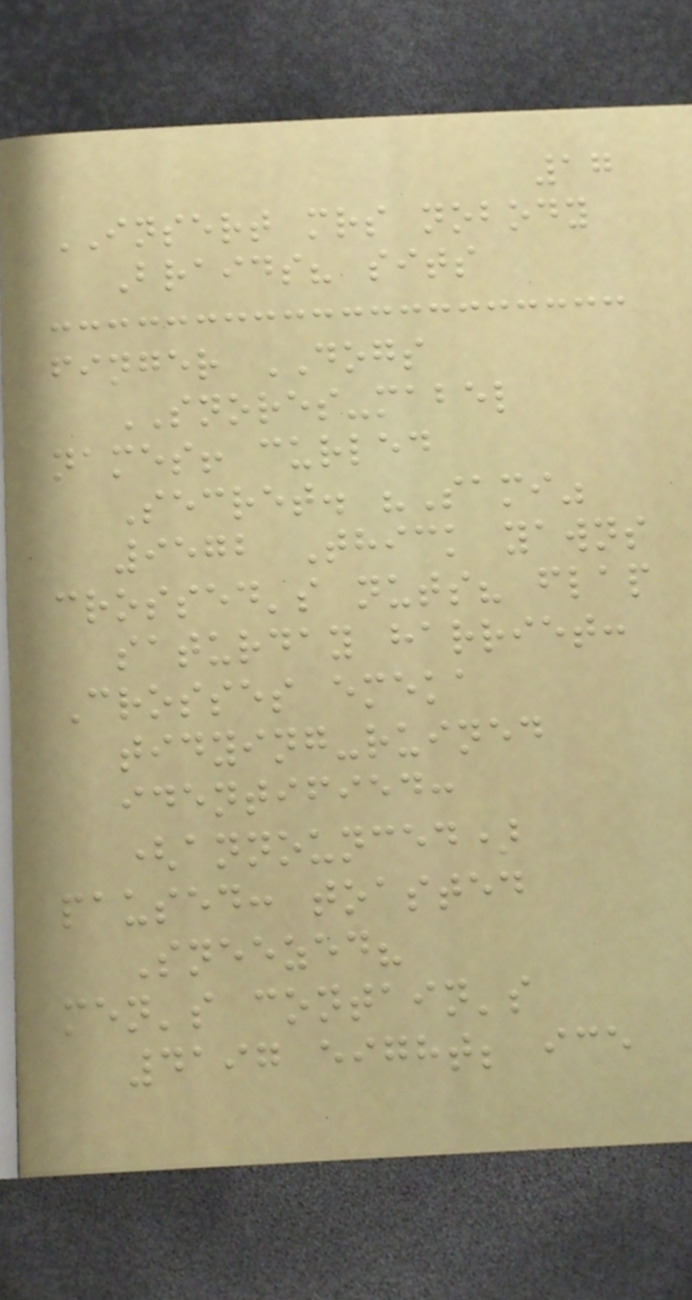17
INSERT mrs nobody
Braids? sits
finger DOGS
SNORES-mabel
names! curled
Secret. "Sami"
9572 Thick yawns
crossed's nuts? flap
saturday harriet:
Crosses emeka
tidying-ruined
identified:
(announced)
paused: toasted
Sneezed?
men's contain's
4197 eight; ice
